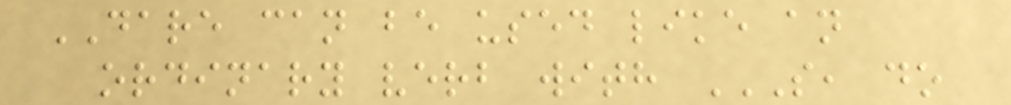DARE can be used like an
ordinary verb with S, DO
